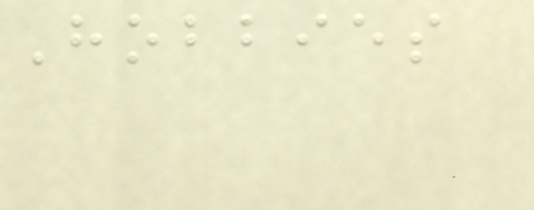Hobbies
